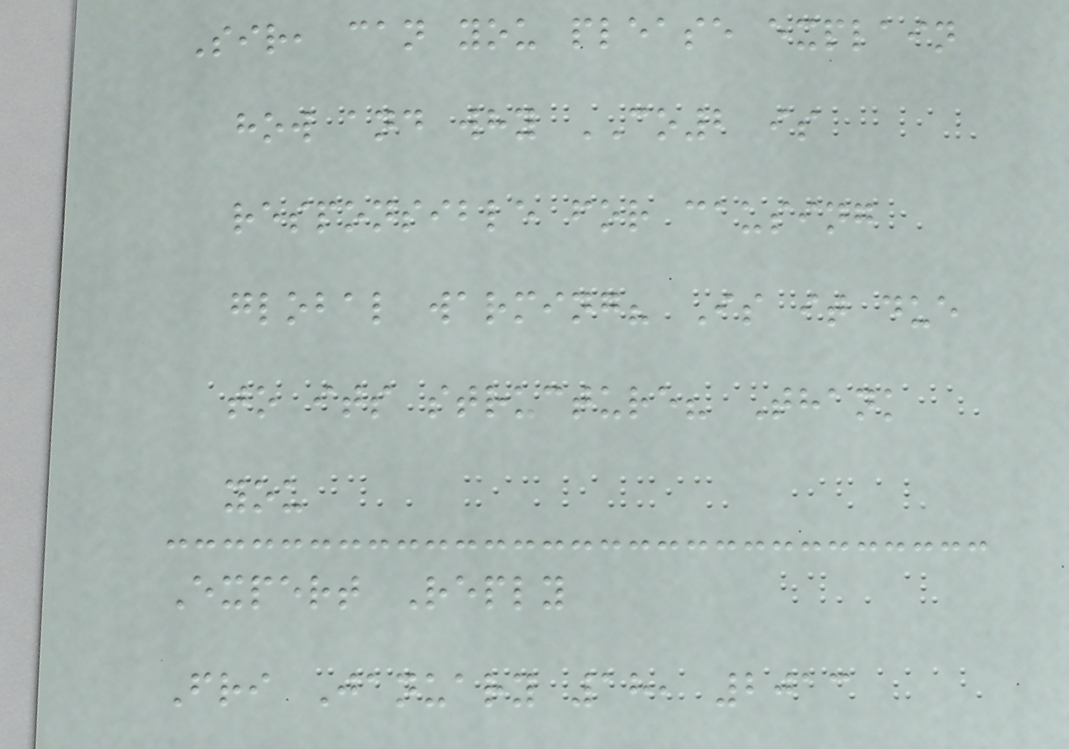Sir, can you please explain
how and why CO2 is
responsible for causing
global warming? Is it due
to its structure? Thank
you
Expert Reply
Fri January 18, 2013
